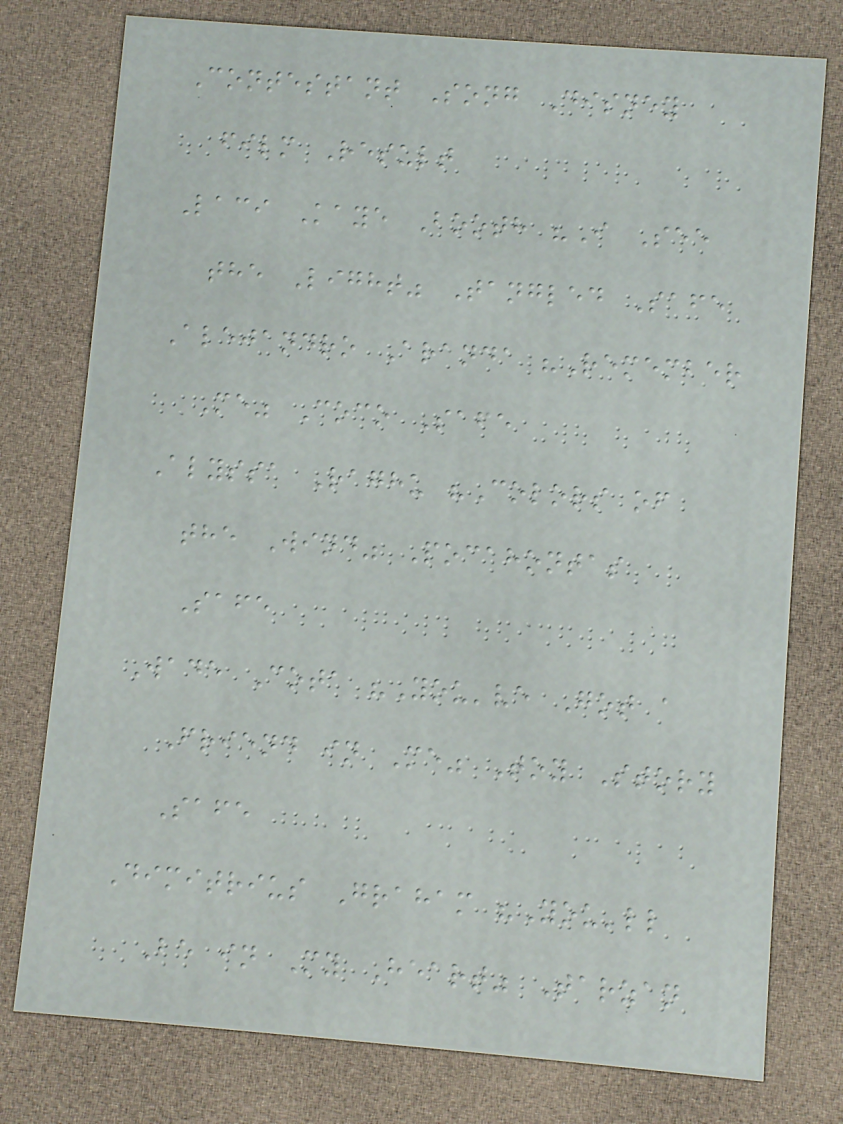Contestant Song Disney
film Result
Laci Kaye Booth "I See
the Light" Tangled Safe
Alejandro Aranda "Remember
Me" Coco Safe
Alyssa Raghu "Colors of
the Wind" Pocahontas
Safe
Wade Cota "You've Got a
Friend in Me" Toy Story
Safe
Dimitrius Graham "You'll
Be in My Heart" Tarzan
